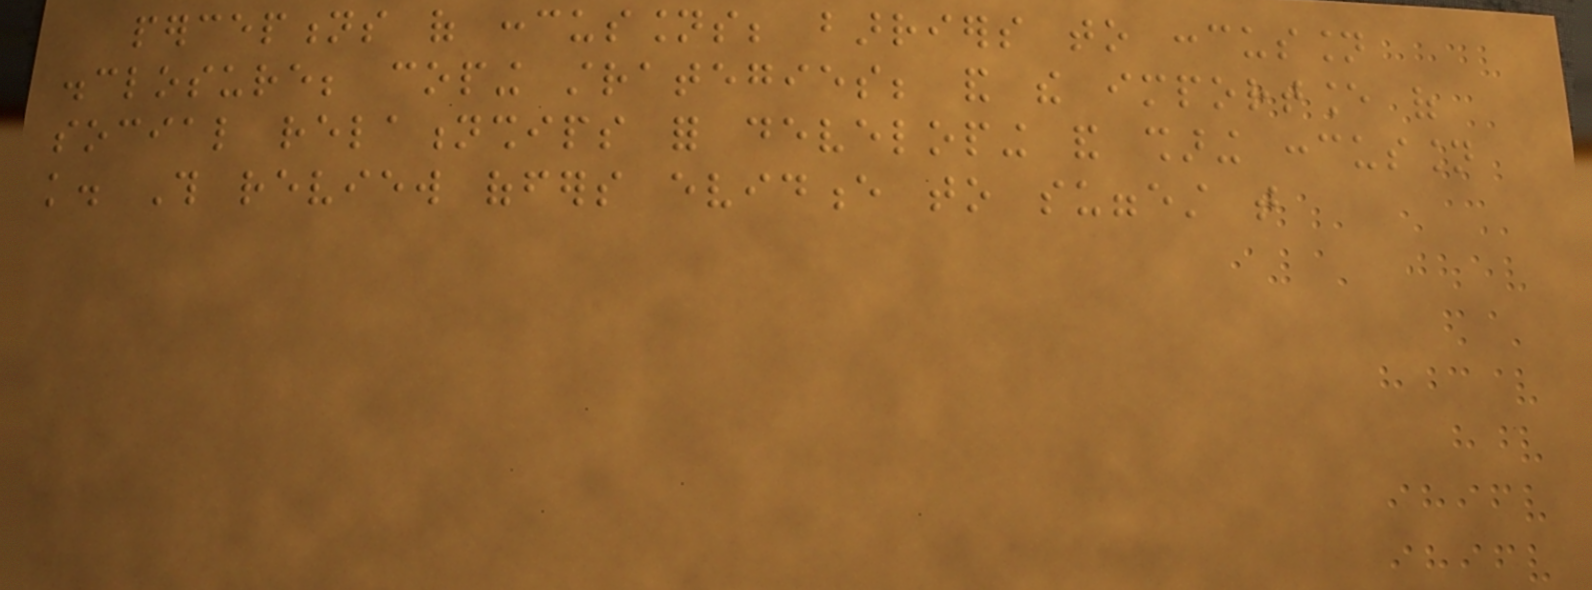perceptions of concussions; barriers to concussion
disclosure; coping strategies; and the importance of
social relationships for developing and sharing concussion
knowledge. This review offers evidence to suggest that
